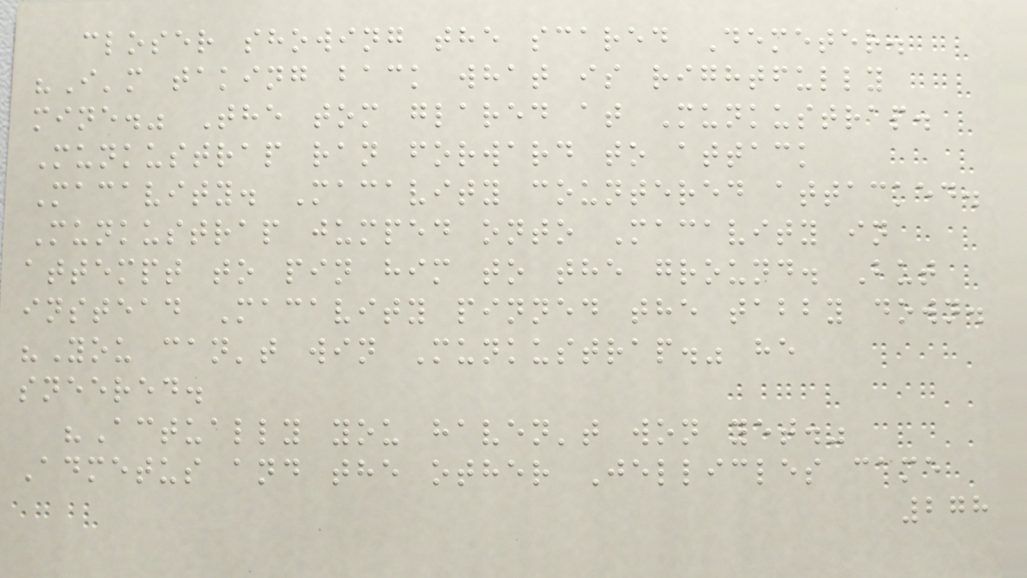closer showing the scared Demeter.
"I'm taking back what is rightfully
mine." The tom glared at Munkustrap.
Munkustrap ran forward to attack
Macavity. Macavity countered attacked.
Munkustrap jumped onto Macavity in
attempt to pin him to the ground. But
instead Macavity pinned the tabby down.
"You can't win Munkustrap." he
sneered.
"Actually you haven't won yet."
Admetus and the other Jellicles came
278
